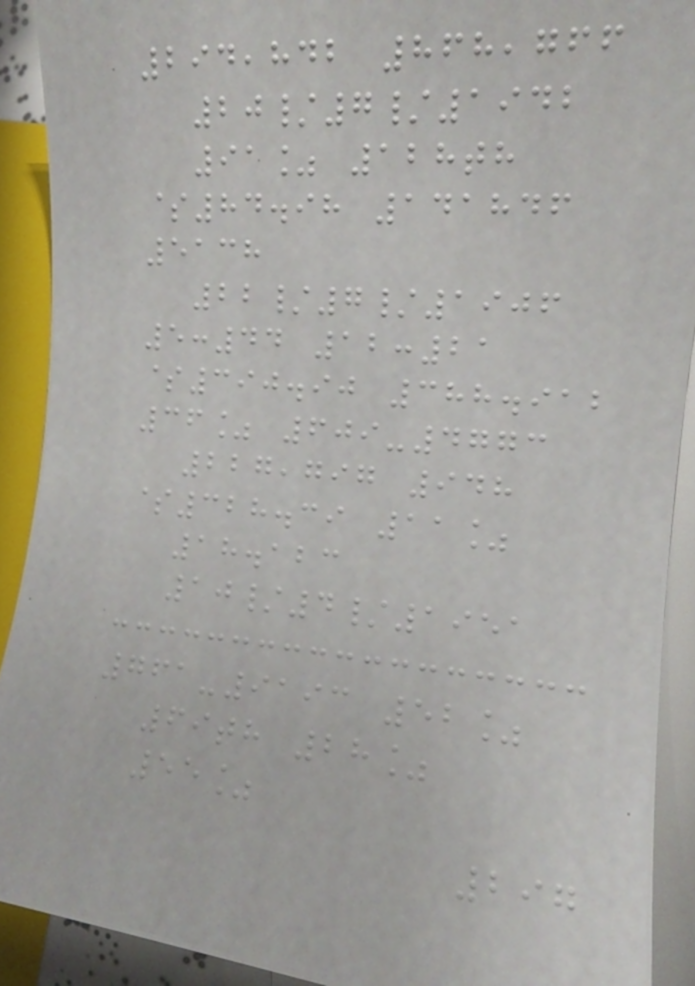294,842 868,766
20/7/1942
91% 128th
$84.98 141846
5138
22/7/1906
5:44 12:21
$390.90 388.912
36% 609-4773
227,797 948
$328.39 11%
18.123
10/4/1951
761-9193 52%
69th 28%
55%
297
